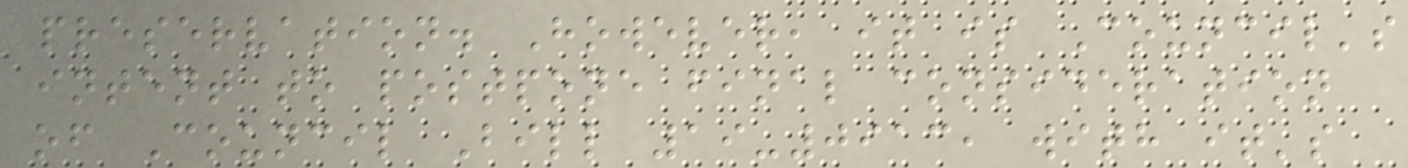preservation. However, it is Council's
intent to postpone final consideration
of Council Bill 19-0913, with it's
